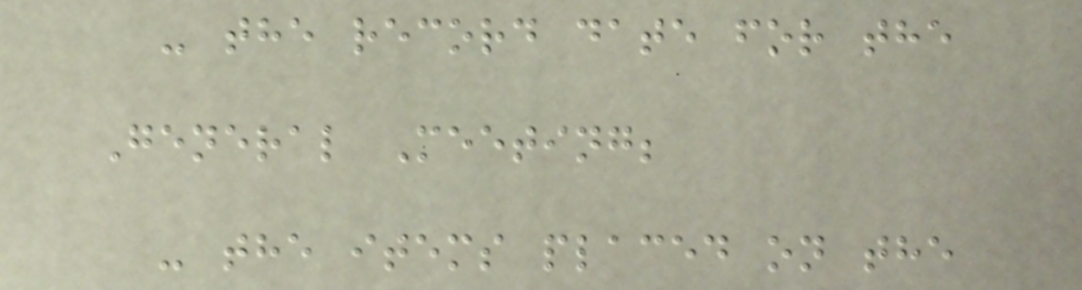- the record date for the
General Meeting;
- the items placed on the
